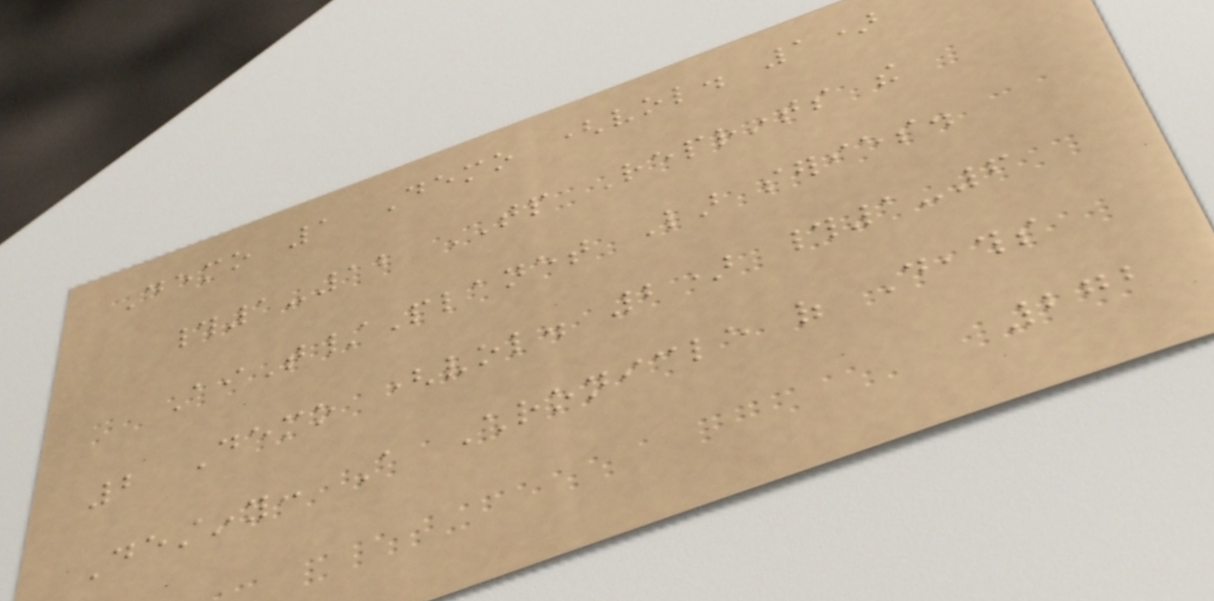Demo 1 Demo (vol. 1)
#1-12 TP Reprints the
AiT/Planet Lar series.
2 Demo (vol. 2) #1-6
Destiny: A Chronicle of Deaths
272
